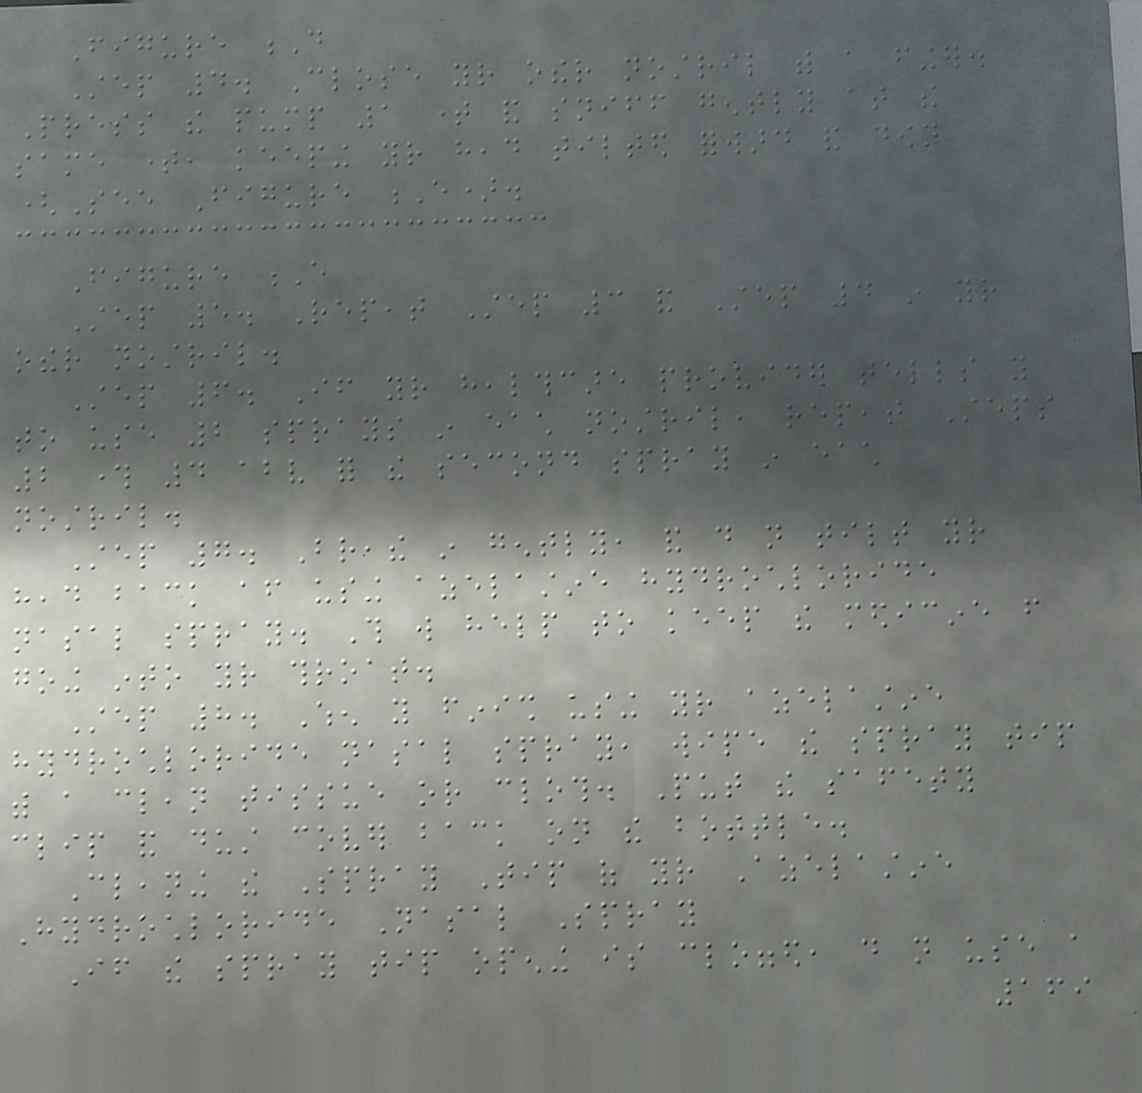Figure D
Step 4. Close your other nostril with a finger.
Press the pump 1 time and sniff gently at the
same time, keeping your head tilted forward and down
(See Figure E).
Figure E
Step 5. Repeat Step 3 and Step 4 in your
other nostril.
Step 6. If your healthcare provider tells you
to use 2 sprays in each nostril, repeat Steps
2 through 4 above for the second spray in each
nostril.
Step 7. Breathe in gently, and do not tilt your
head back after using azelastine hydrochloride
nasal spray. This will help to keep the medicine from
going into your throat.
Step 8. When you finish using your azelastine
hydrochloride nasal spray, wipe the spray tip
with a clean tissue or cloth. Put the safety
clip and dust cover back on the bottle.
Cleaning the Spray Tip of your Azelastine
Hydrochloride Nasal Spray
If the spray tip opening is clogged, do not use a
169
